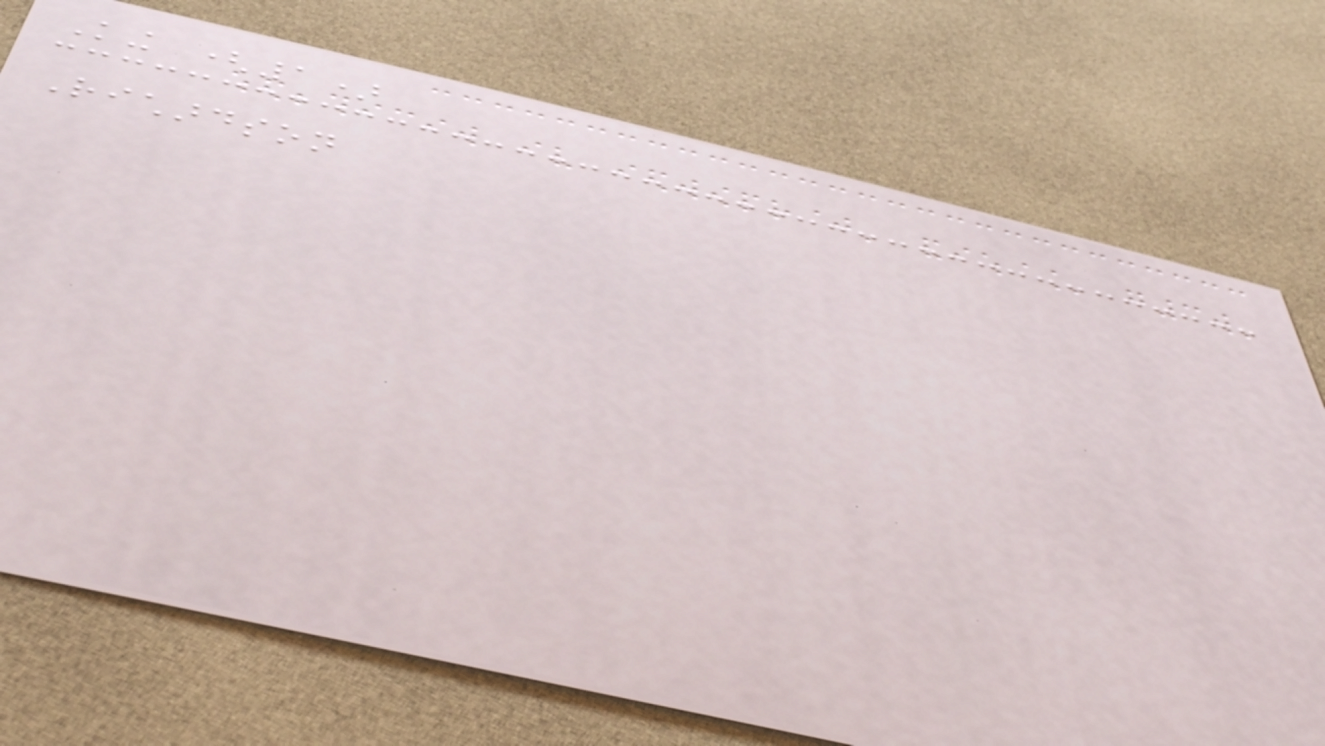King (1)
Richardson
